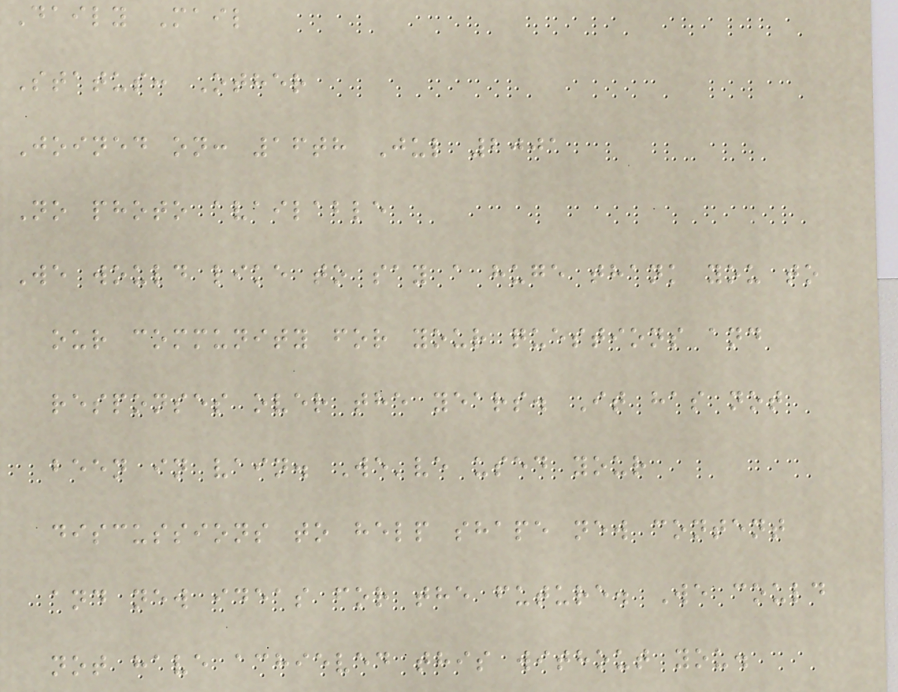Daily Mail
Status: Other
Joined on: 16th Jul 2001
No photo available
We would like to say a huge thank you to
our community for your questions and
responses over the years. It has not
been in vain. We've used your
discussions to help shape new content
and new ideas for the future. We could
not have achieved this without you.
